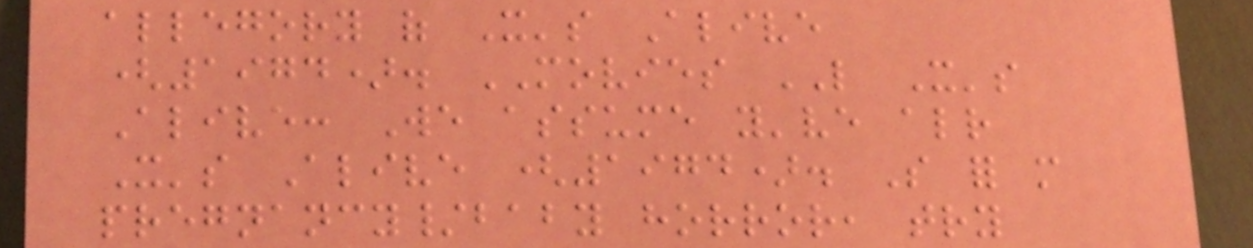allegory of It's Alive
(1974). MOVIES LIKE It's
Alive: We assume you've already
It's Alive (1974). So for more
pregnancy/baby horror, try
